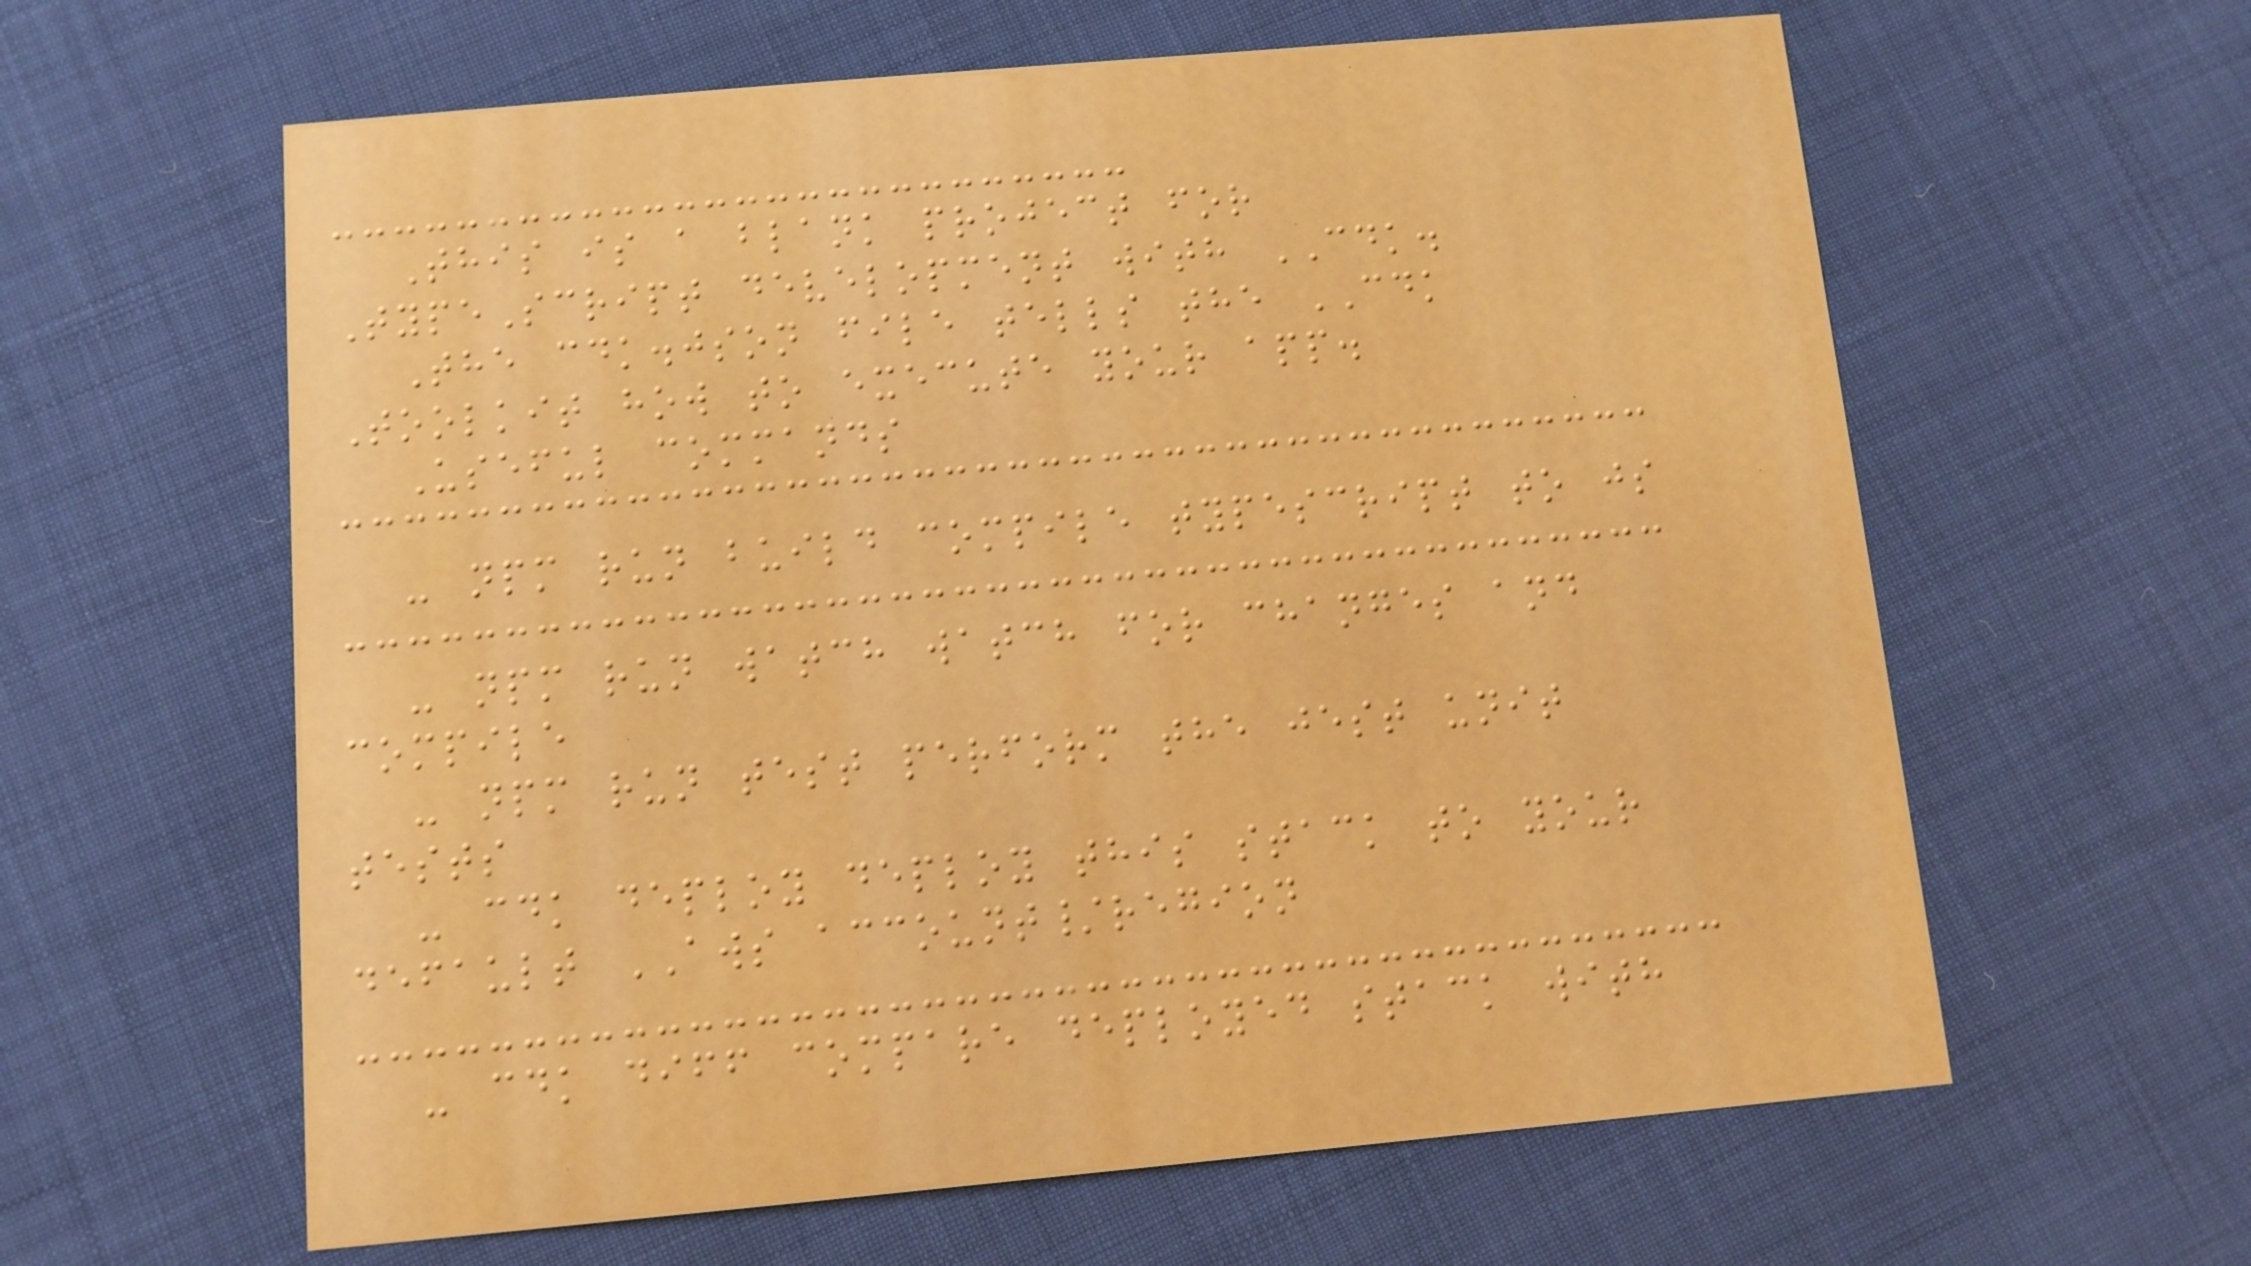This is a blank project for
TypeScript development with CDK.
The cdk.json file tells the CDK
Toolkit how to execute your app.
Useful commands
- npm run build compile typescript to js
- npm run watch watch for changes and
compile
- npm run test perform the jest unit
tests
- cdk deploy deploy this stack to your
default AWS account/region
- cdk diff compare deployed stack with
